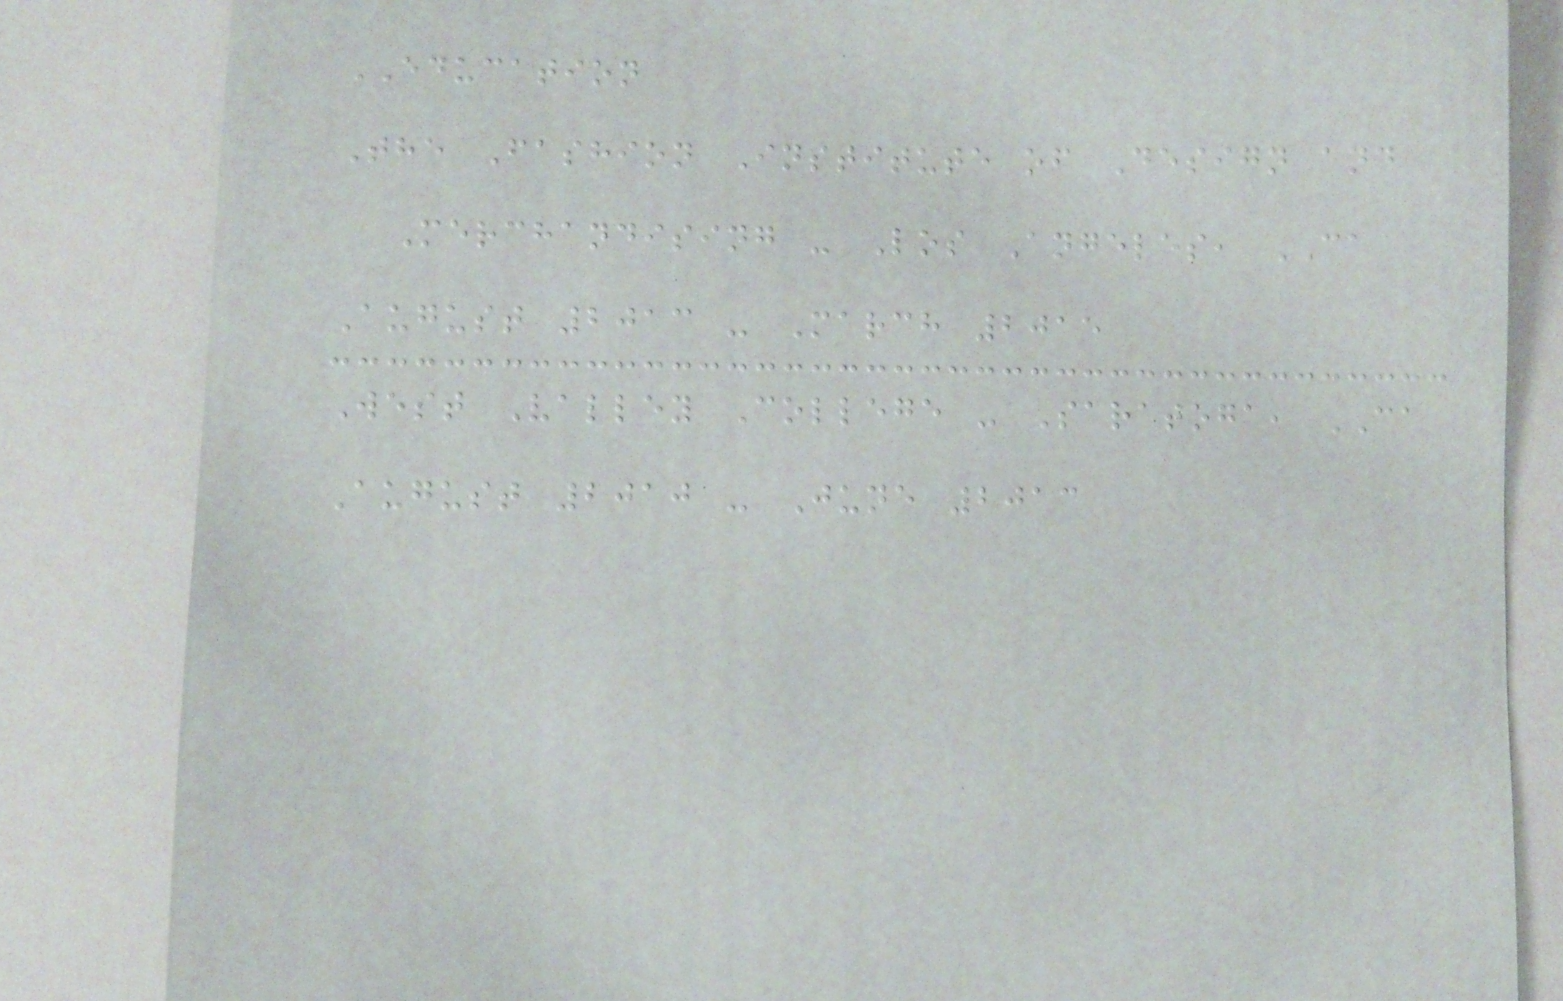EDUCATION
The Fashion Institute of Design and
Merchandising - Los Angeles, CA
August 2013 - March 2015
West Valley College - Saratoga, CA
August 2010 - June 2013
